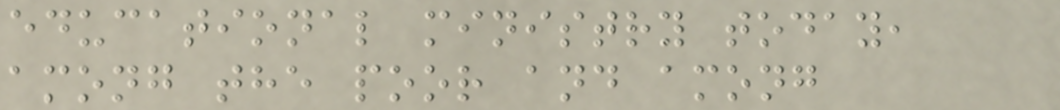educational ministry today,
among the poor and among
